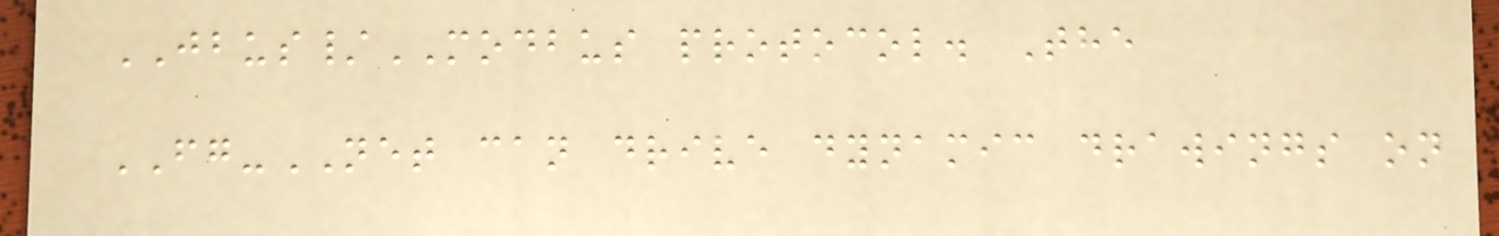JBUS/MODBUS protocol. The
FG-NET can drive dynamic drawings on
